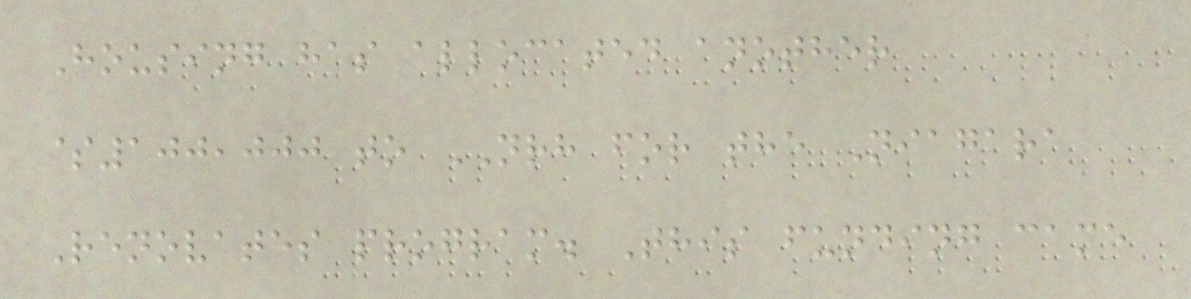Housing has allocated another
$100,000 to NRH for the Niagara
Renovates program. This funding came
